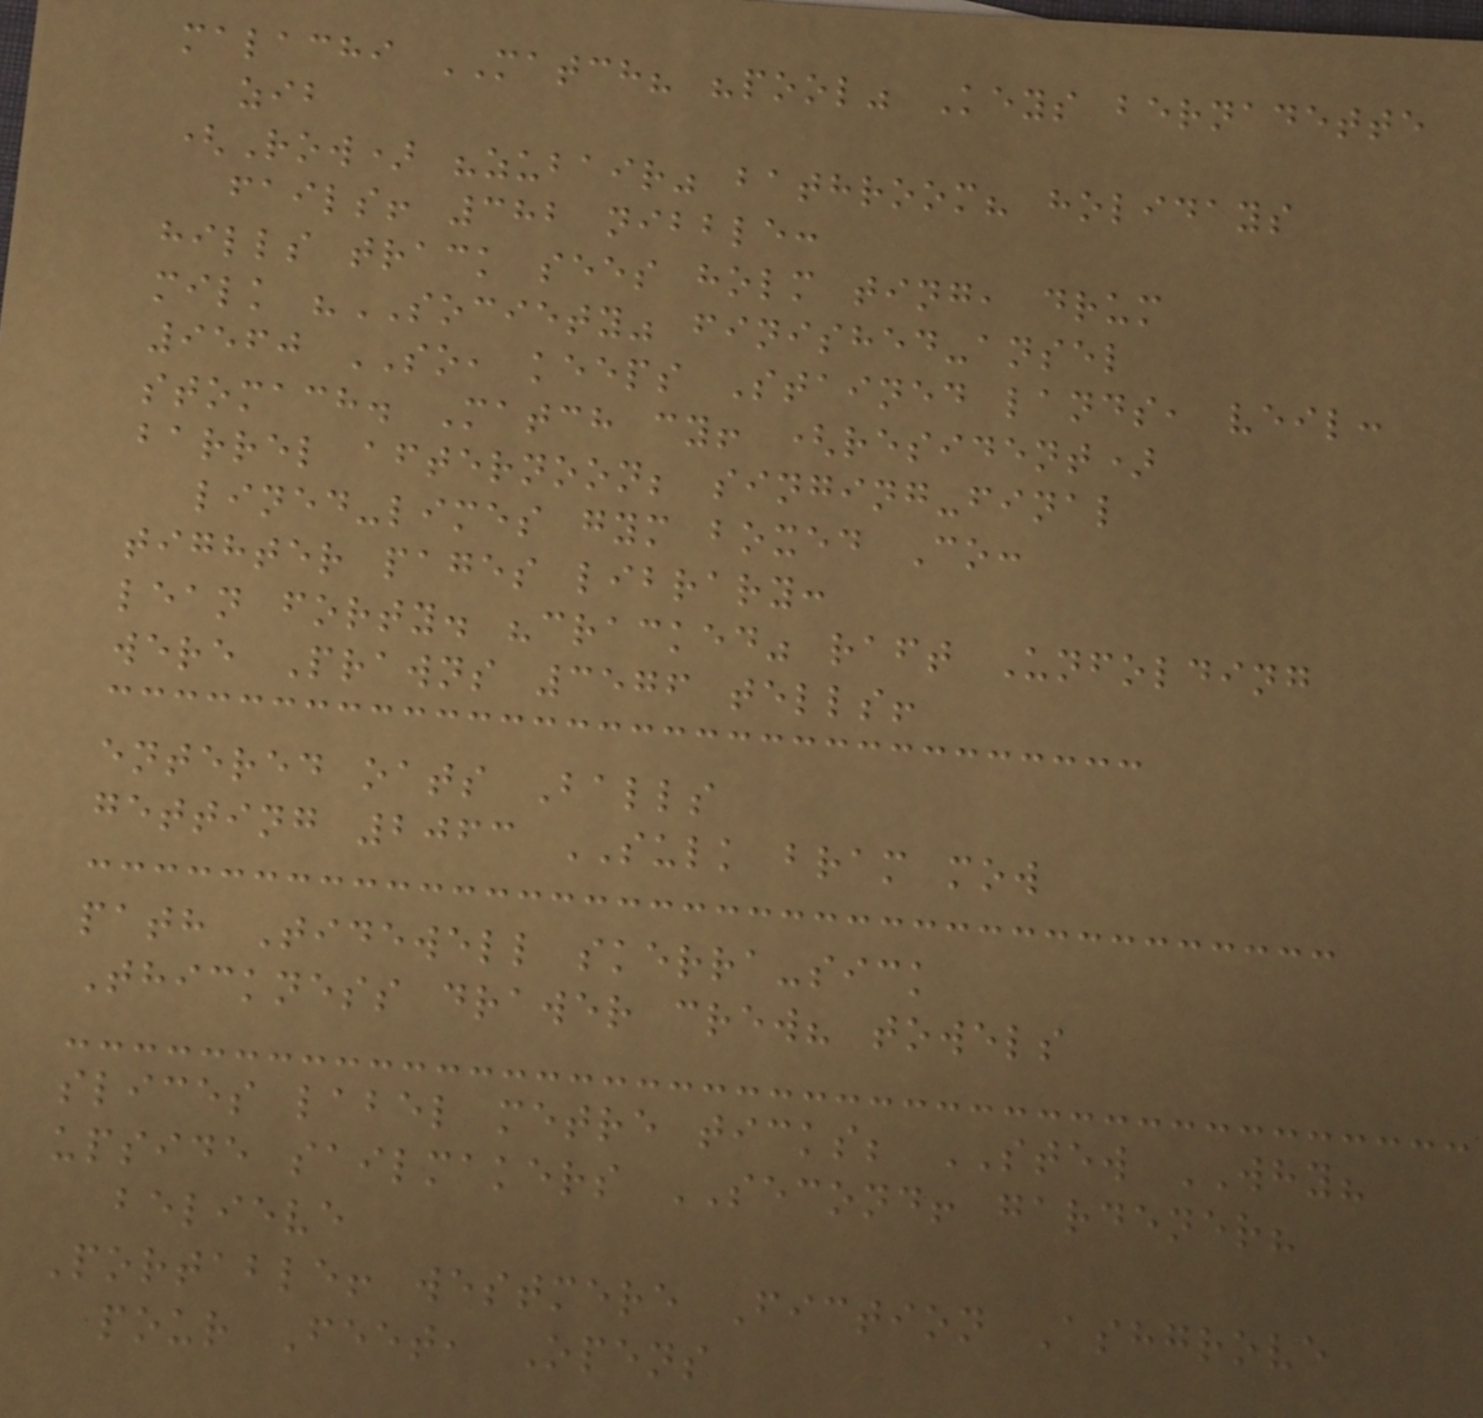malachi MATCH? "pool" Keys bernadette
zib
(Row) "zubair" bathroom? holidays
fails! 382 nibble:
hills track sees holm ting, drum
milk "SOCIETY" finished-ansel
9560 SO, keeps Stained lands, veil:
stomach. Match cy! (resident)
barrel afternoon; singing-final
lined-limes gym boxed Co:
tighter pages library:
lean forty. "cracked" raft Unfolding
were Prawns 3576 tells!
entered oats Balls
getting 2063 SULK bram mow
path Tidewell skerra-sick
Thickness drawer crew? towels
slices label metre ticks; STEW WHY?
upside sailmakers SECOND! gardener?
believe
Portable! westmere Fiction Ashgrove
pour Feet, Opens
